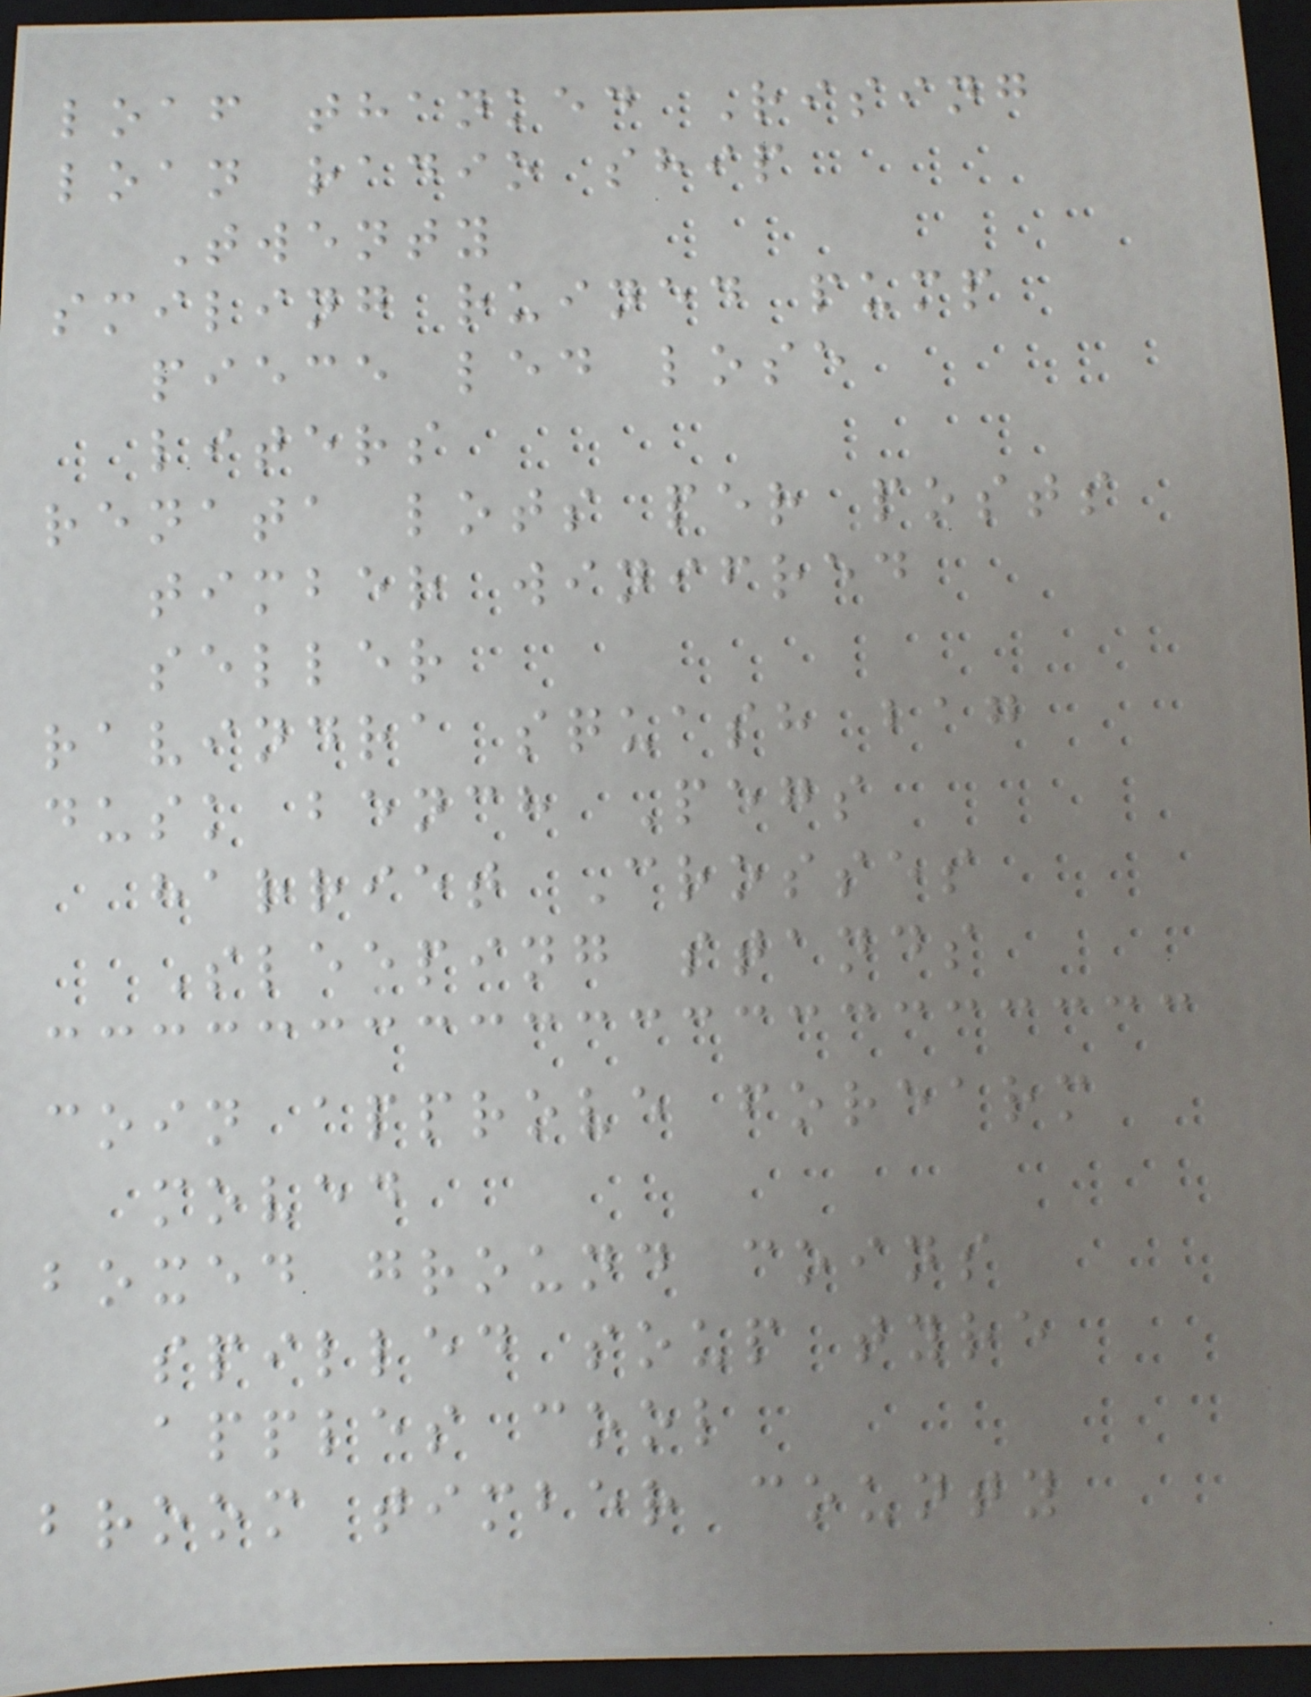loaf thanked Rising
loan radio ship
Twenty
smiling ruined pump
piece led lose
liters
renata lots per posts
timber winifred
seller
ravindra squash bag
dusk bench Pegs
harriet Crosses
Sleeping stands
coin approve forearm
moved
boxed ground coins
spilled soup tyre
apples cool
broom timber county
